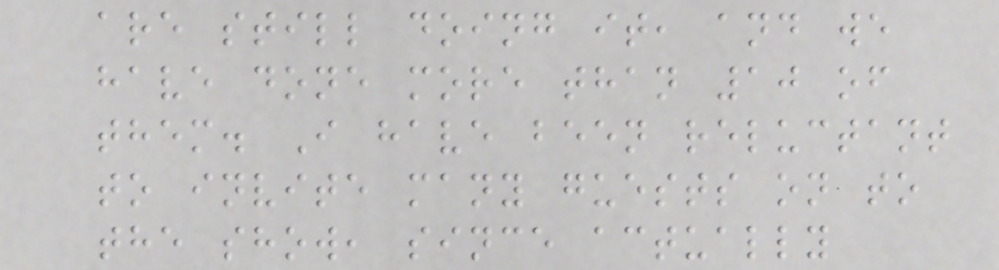are still doing it, and we
have done more than 10 of
them. I have been reluctant
to invite many guests on to
the show, since actually
